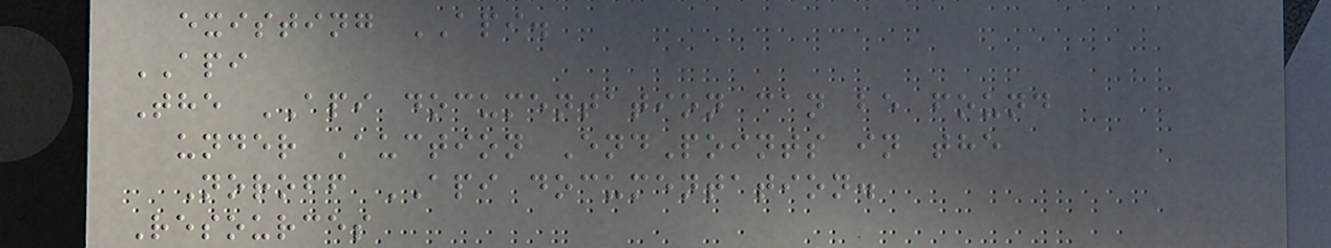existing API.
API
The API documentation can be found
under Auction EndPoints in the
Noroff API documentation.
Resources
